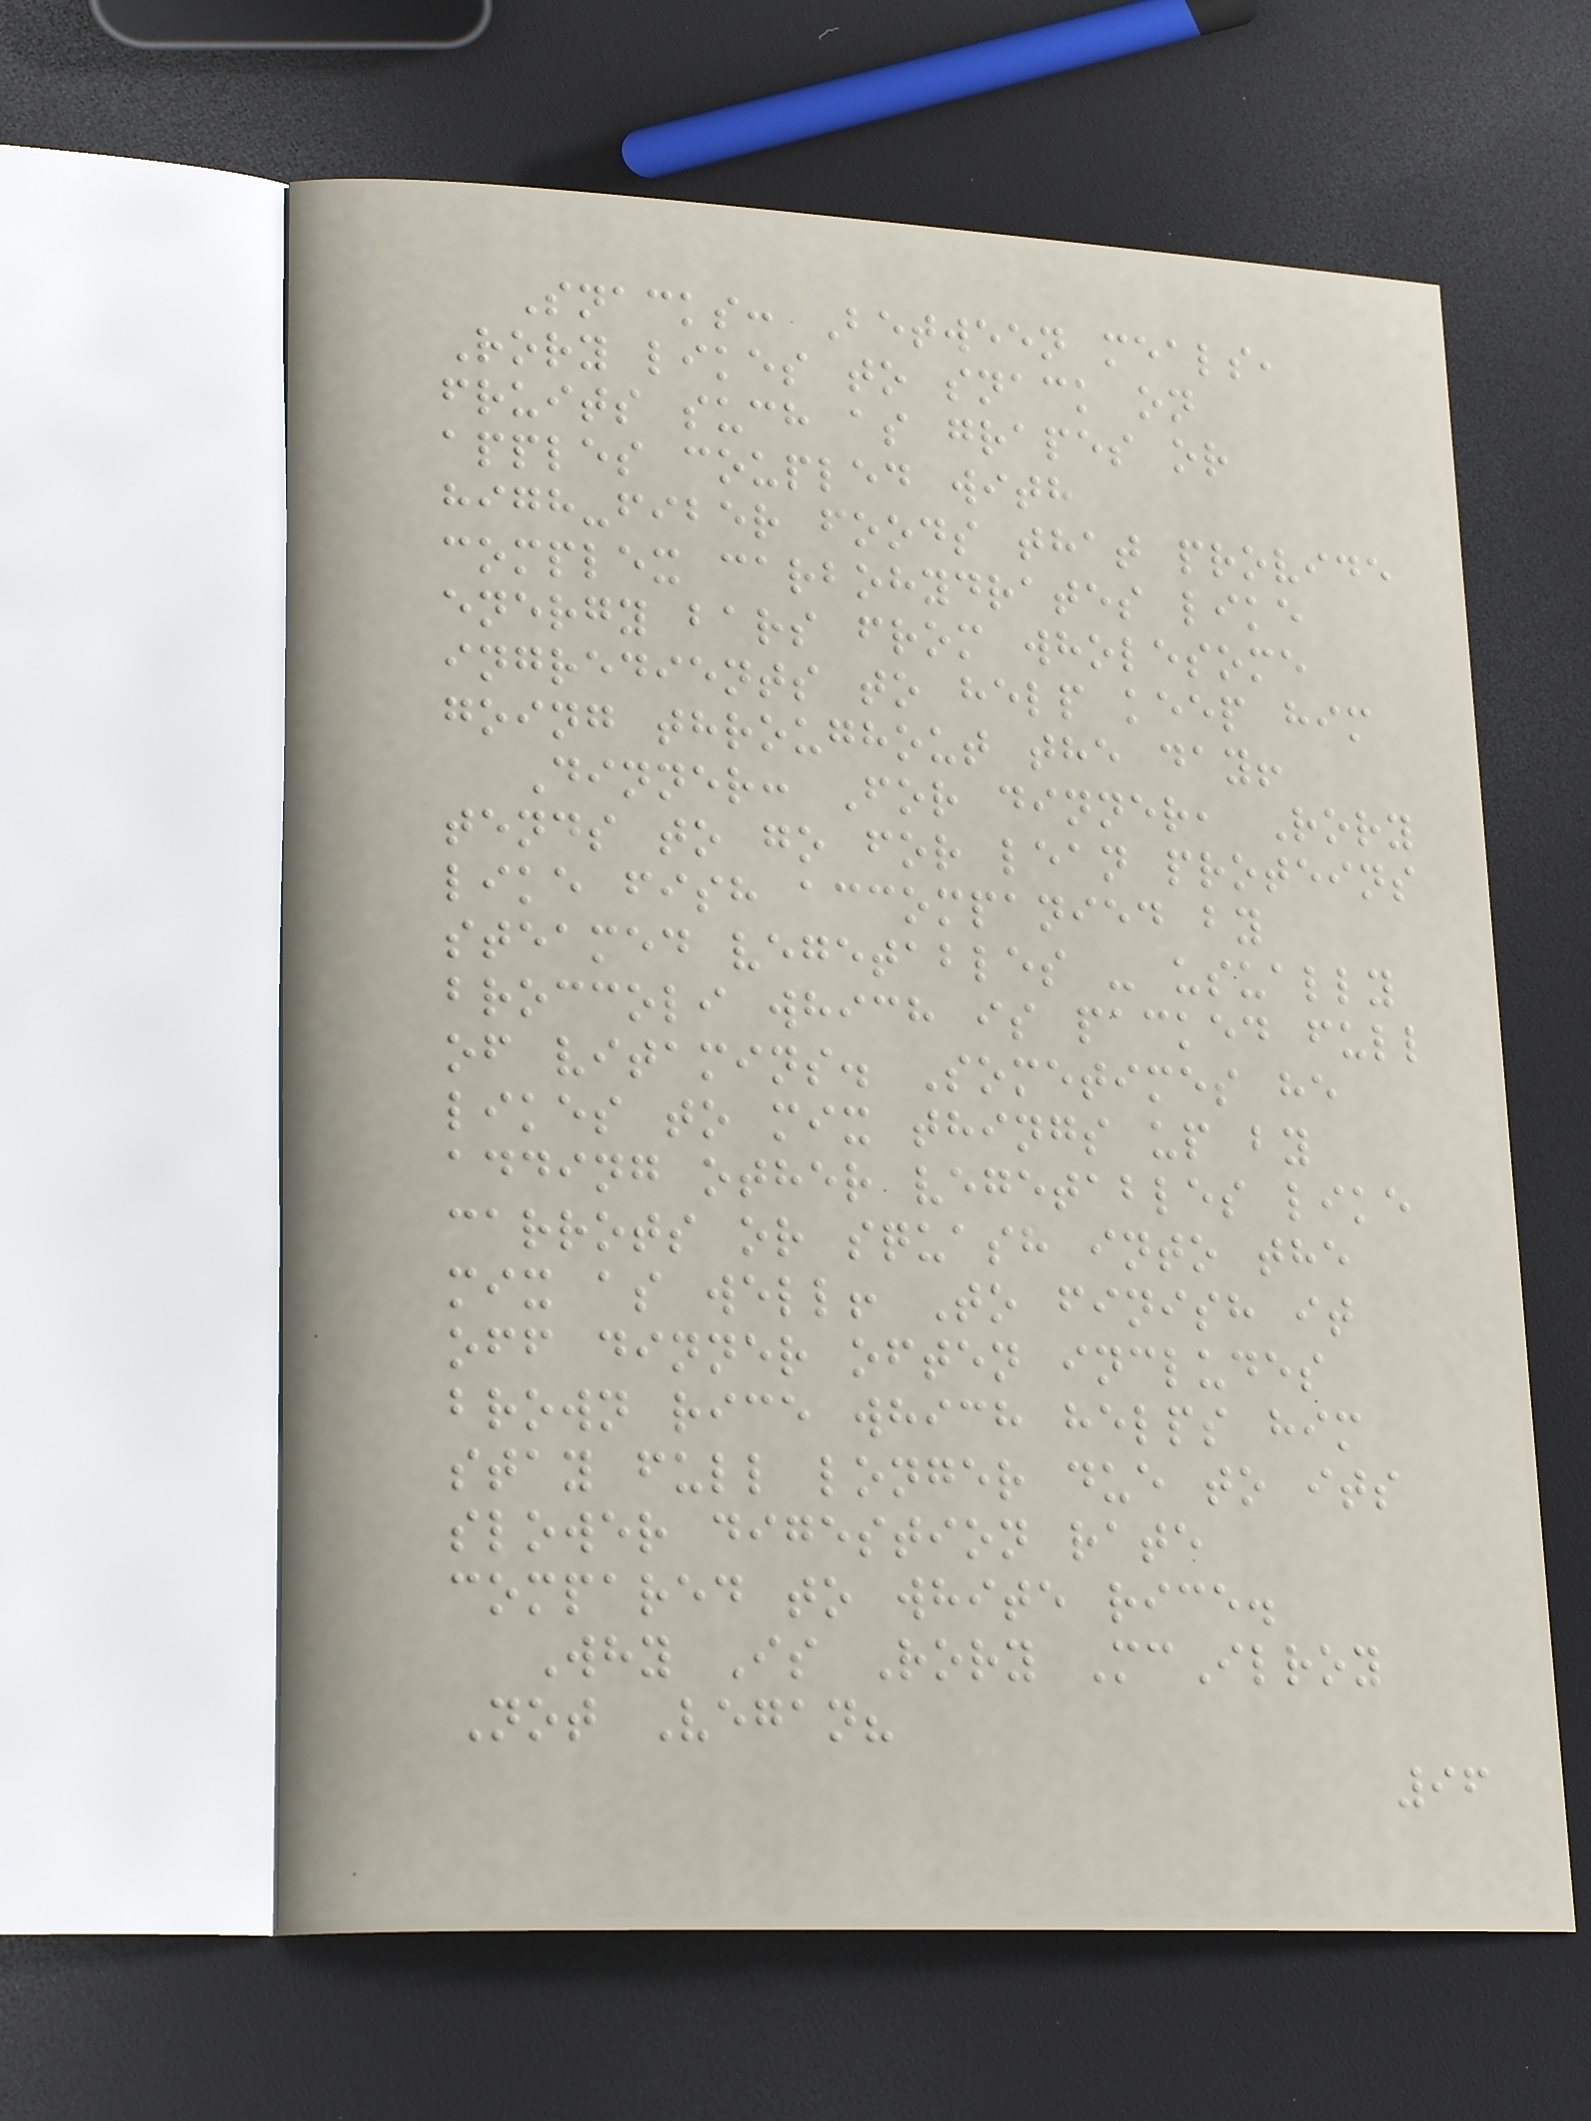Snacks: Between meals,
Rory likes to snack on
fruits such as grapes or
apples coupled with
high-fiber foods that provide
complex carbohydrates like
energy bars from wholesome
ingredients to help keep him
going throughout the day!
Dinner: For dinner, Rory
tends to go for lean proteins
like fish accompanied by
steamed vegetables - usually
broccoli which is packed full
of vitamins. Sometimes he
likes to mix things up by
adding other vegetables like
carrots or squash into the
mix as well! To finish it
off dinner often includes
brown rice which helps him
stay full longer due to its
slower digestion rate
compared to white rice.
Why Is Rory McIlroy
Not Vegan?
96
